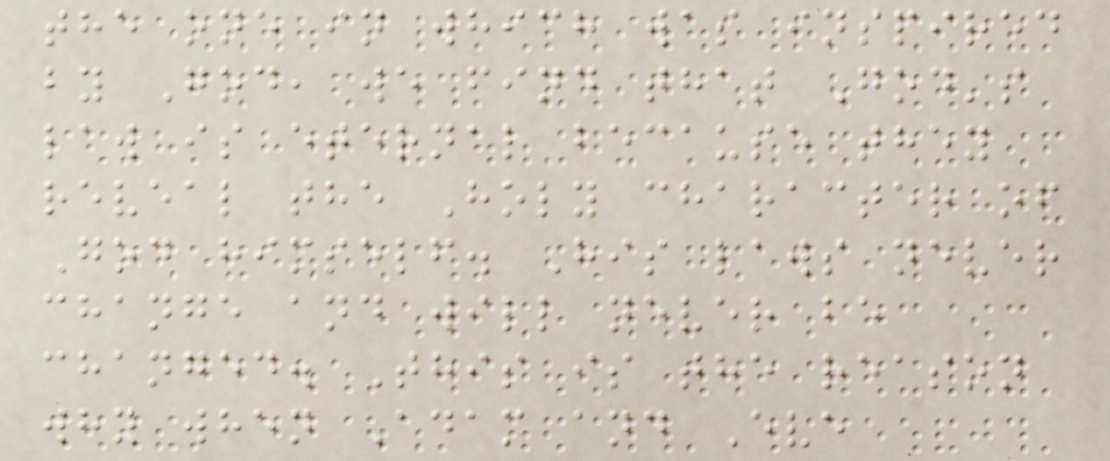the one in which was inspired
by God, we find that God's
law is eternal because they
reveal the Holy character of
God himself. His laws never
change and will never be
changed. This is the reason
why when Adam and Eve
